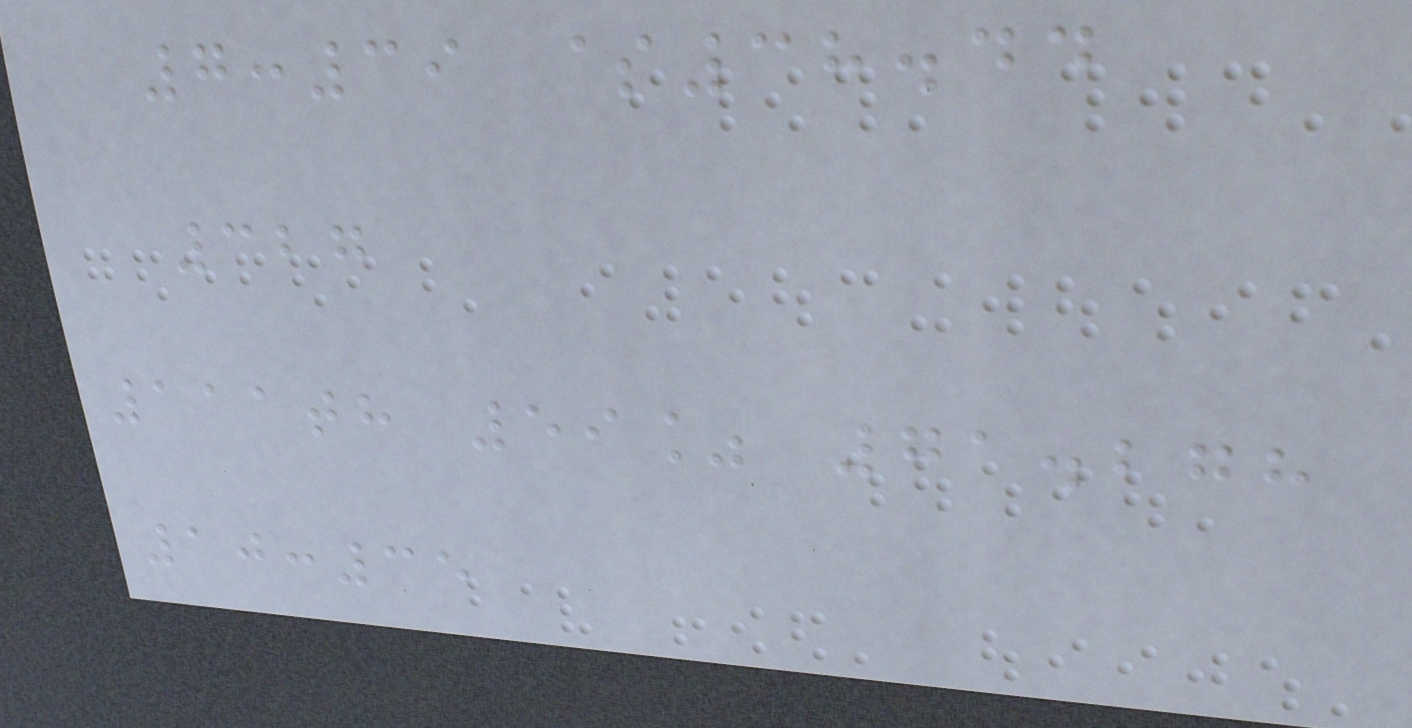7:39 $38.44
327
111th 59% 71.278
10:35
